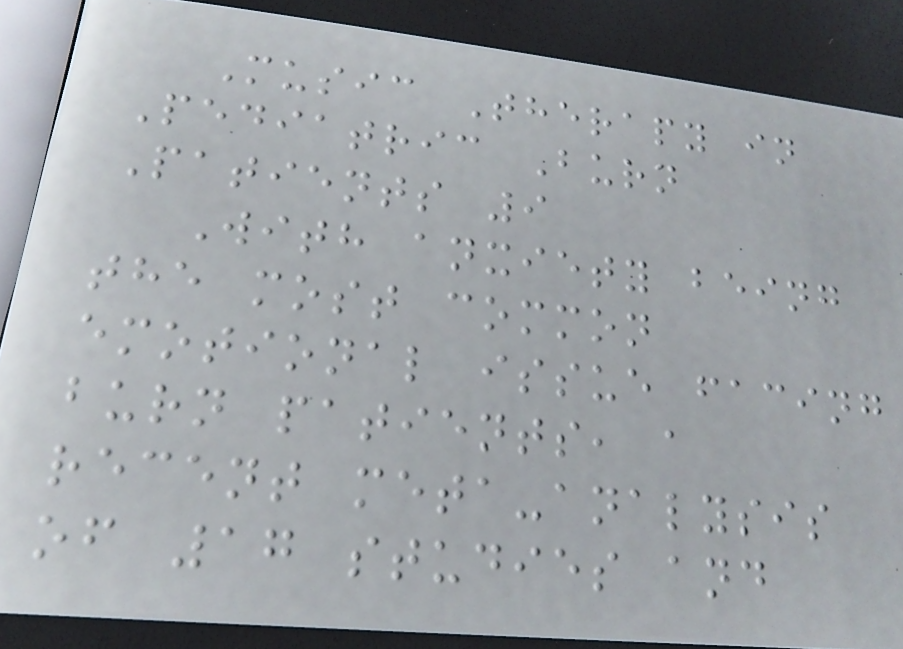Music Therapy in
Pediatric Burn
Patients 9
With anxiety being
the most common
emotional issue facing
burn patients, a
recent meta-analysis
of 17 studies and
